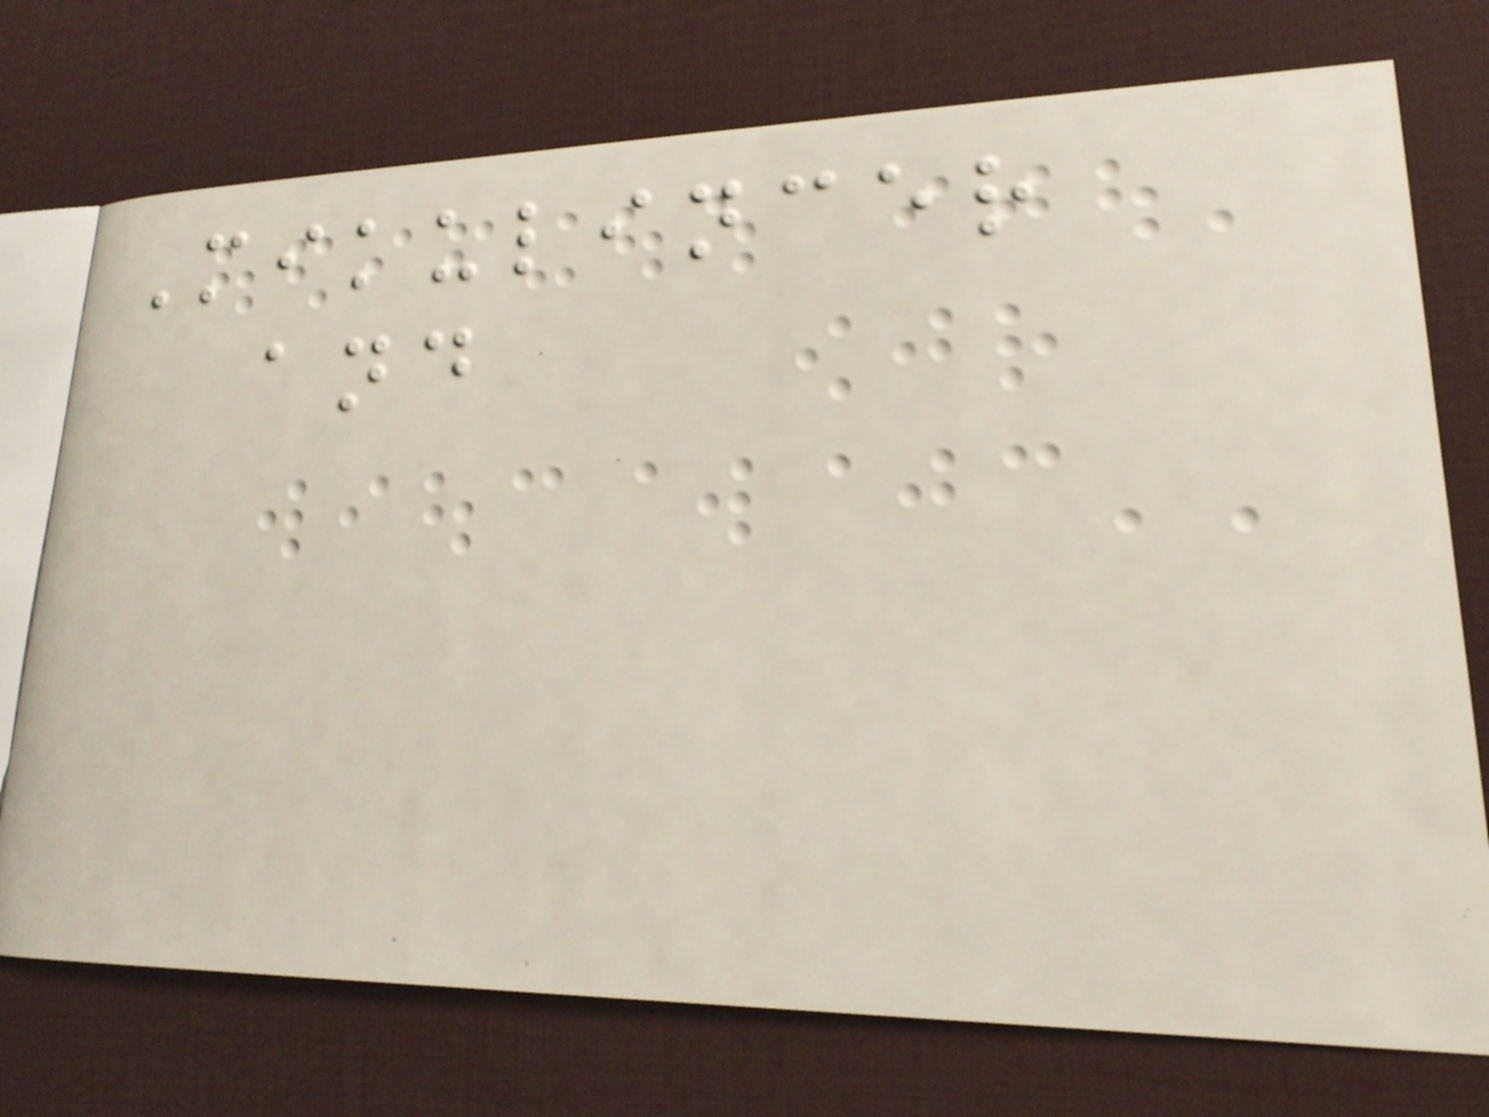Mikulincer
and
